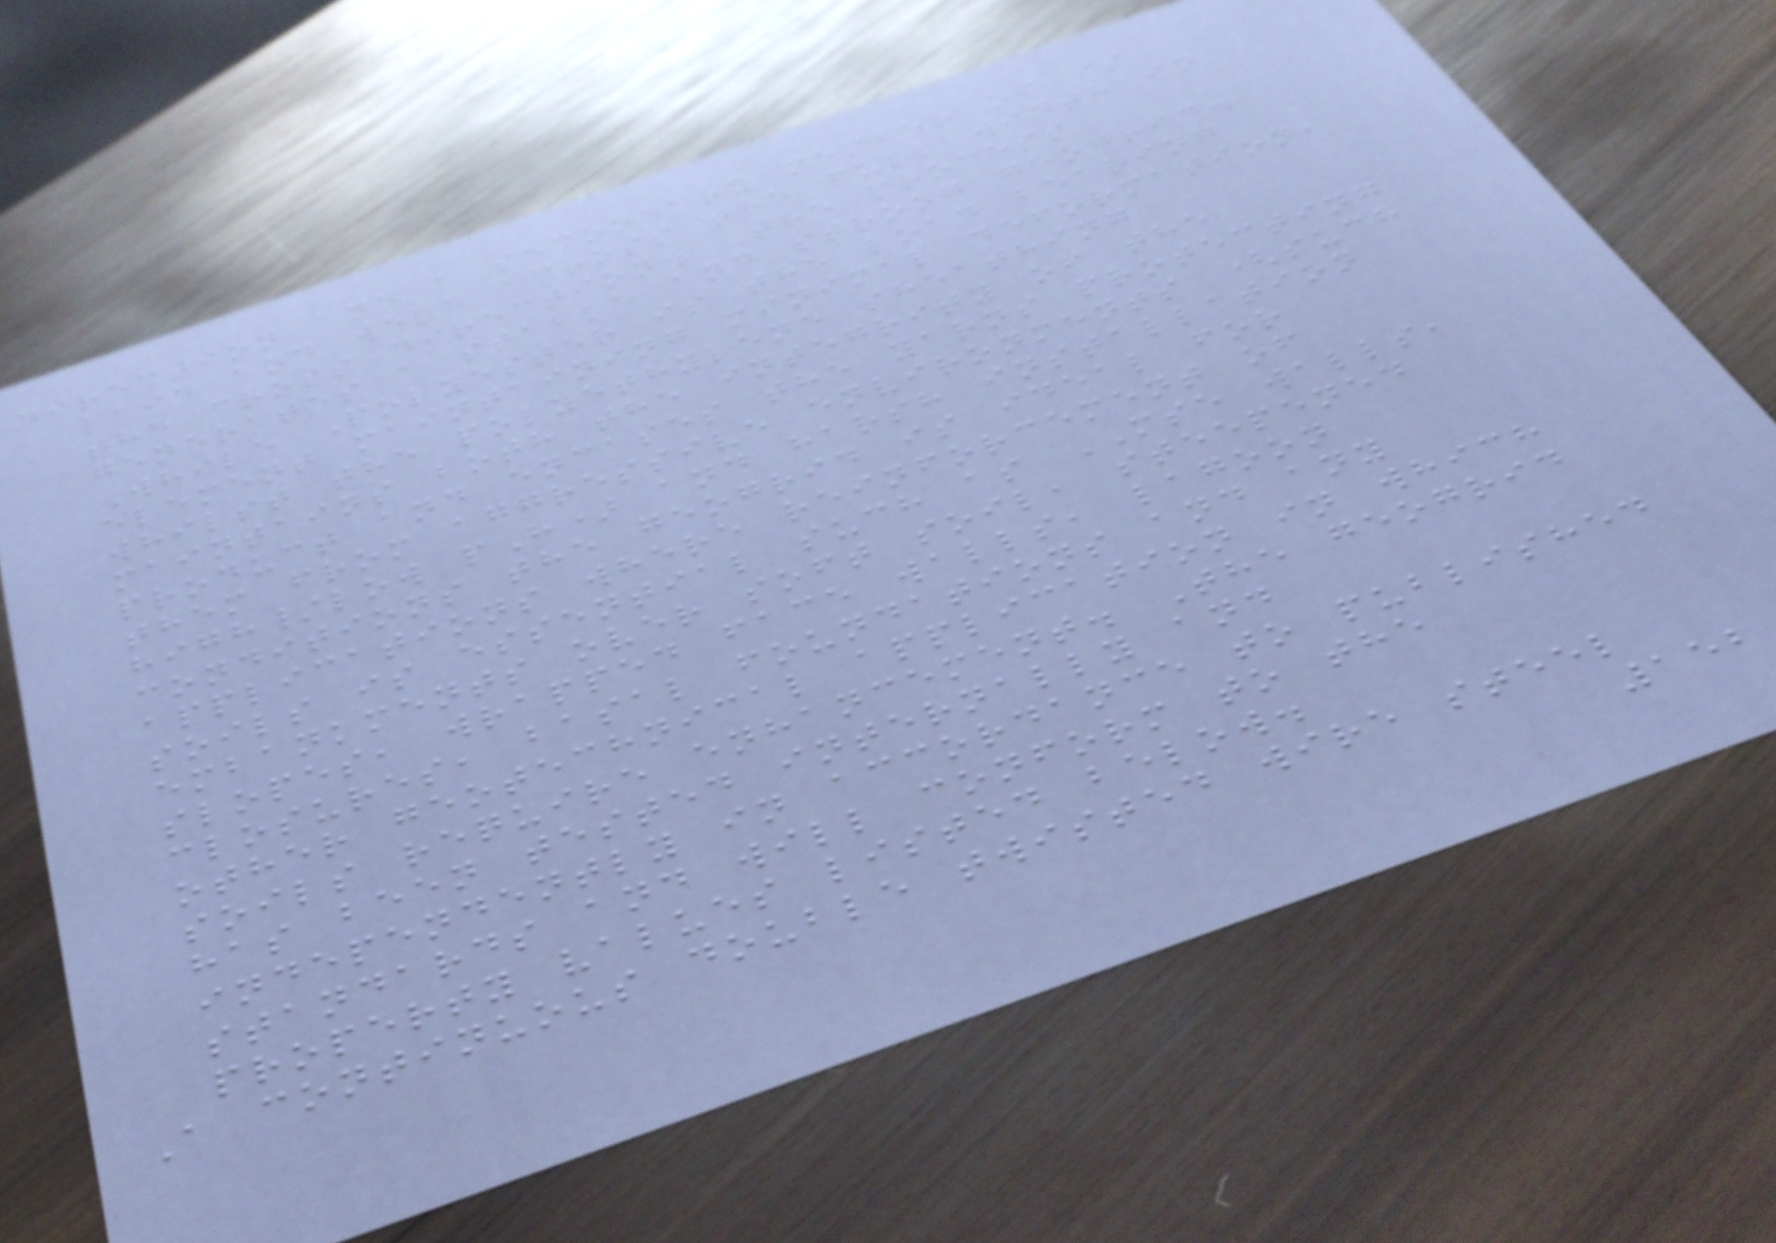direction and a secondary member of is
laid and weld across the full width in
the cross direction. The process
generates a stable and strong geogrid.
While Polyester is the load bearing
element maintaining minimal deformation,
whilst the polyethylene sheathing
maintains both the integrity of the
product and encases the yarns protecting
them from aggressive environments (such
high/low pH) and harsh installation
conditions the geogrid is ideal for
applications where reinforcement of
soils is essential such as MSE walls,
embankments over soft soil, steepened
slopes, wrapped face walls, lagoon
closures, basal foundations and any
other geotechnical application in which
soils require enhancement. The geogrid
has been tested internally and
independently in accordance to published
standards and will conform to the
property values listed below.
A continuous double twisted wire steel
152
